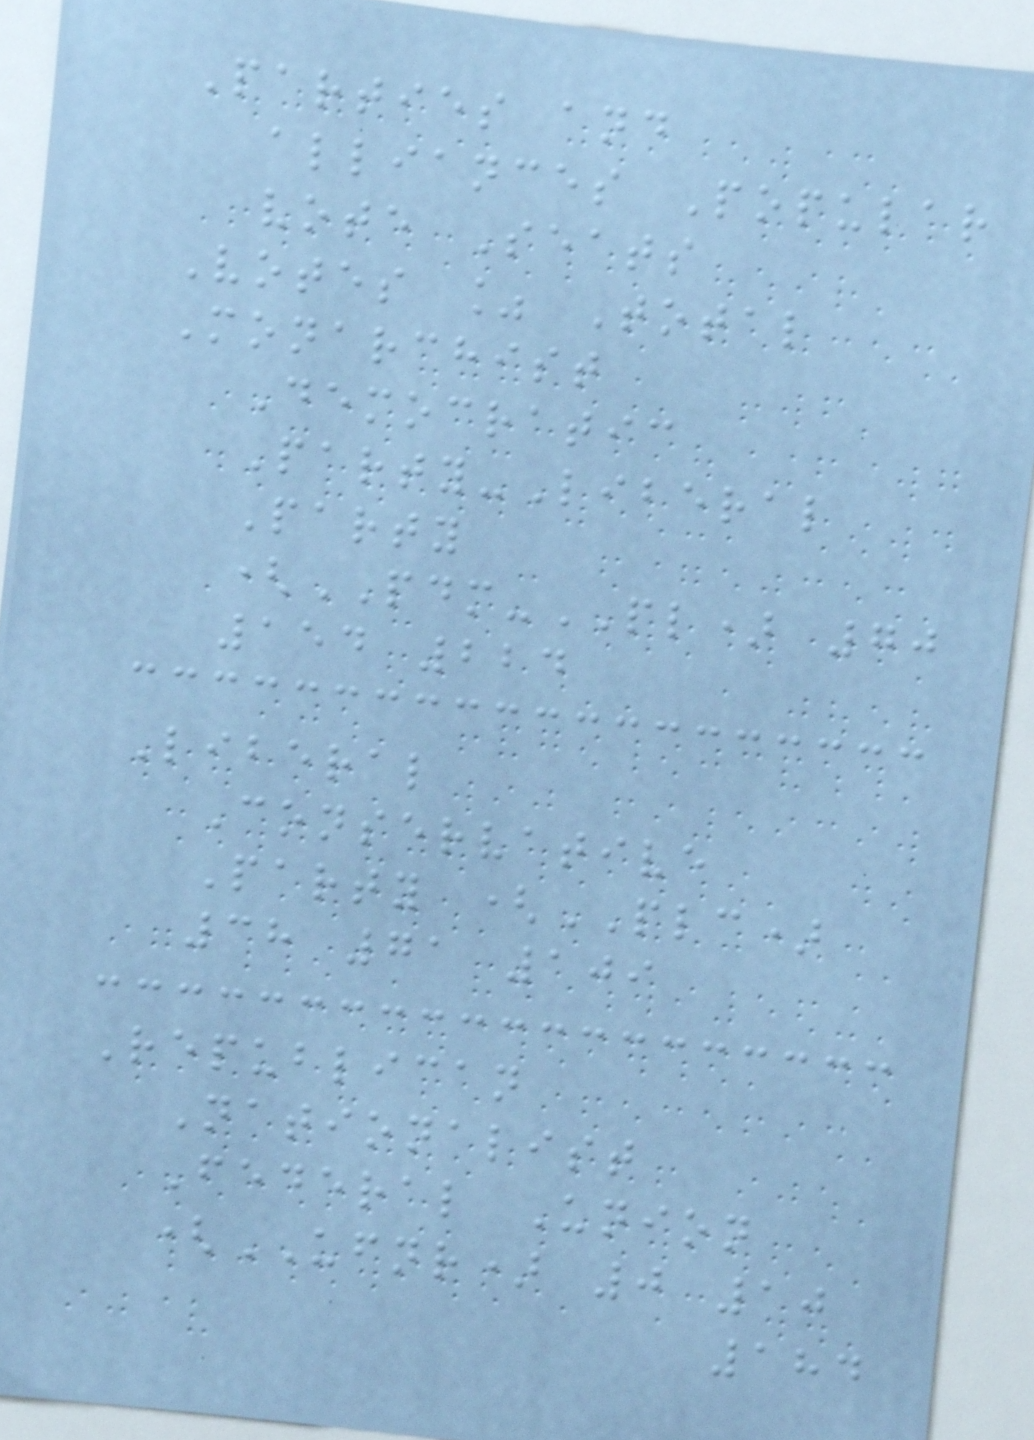Parties and
alliances Popular
vote Seats
Votes % Total
Monarchist
Democratic
Party-Liberal
Party
(PDM-PL) 70
154 224
Liberal
Conservative
Party (PLC)
38 71 109
Republican
Nationalist
Federal Union
(UFNR) 0 10
184
